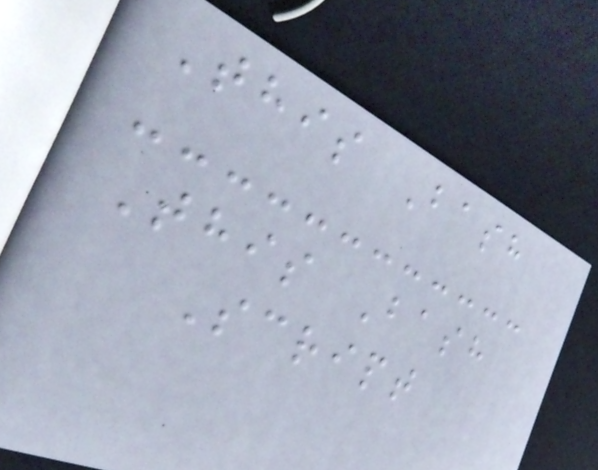This Bash
This Bash
Script
